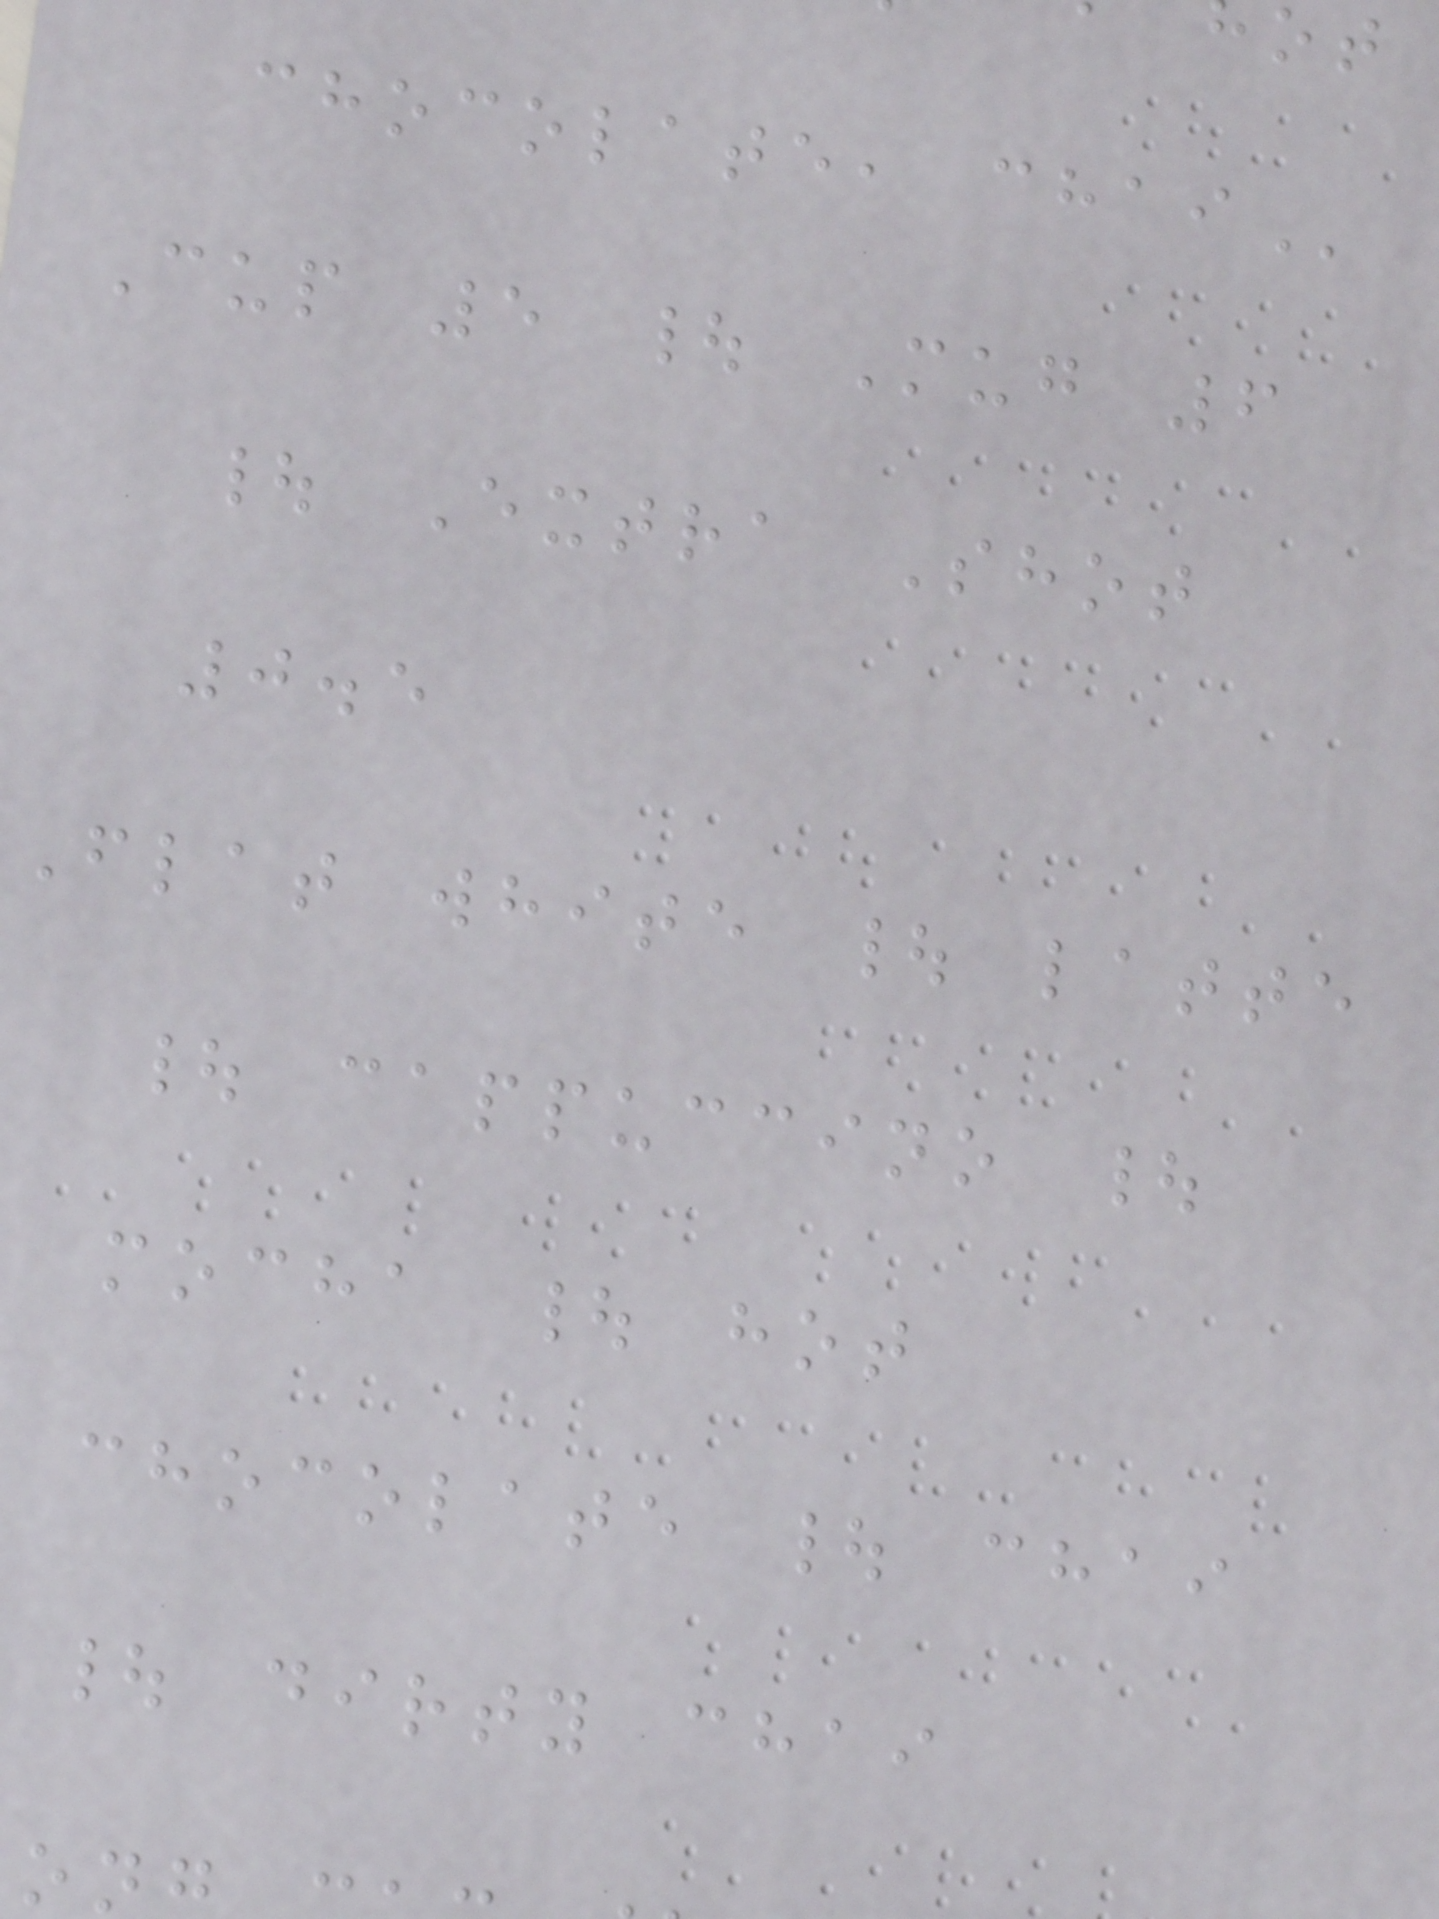chocolate,
Cup 5 | Mug 6
| Extra Shot
0.5
Flat white | latte
| cappuccino |
mocha | hot
chocolate | chai
| dirty chai
